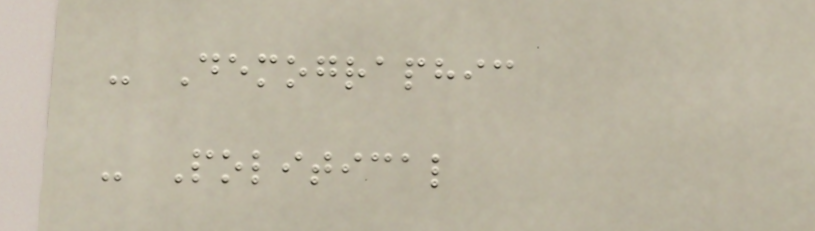- Demographic
- Political
